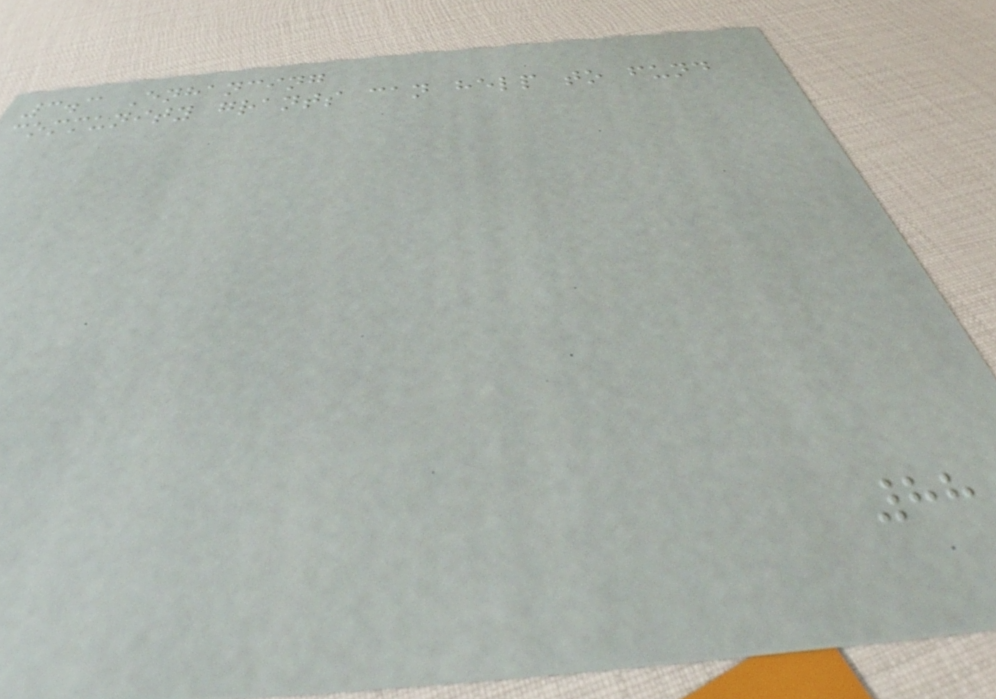3.3 Enhancing
community grants can help to fund
88
